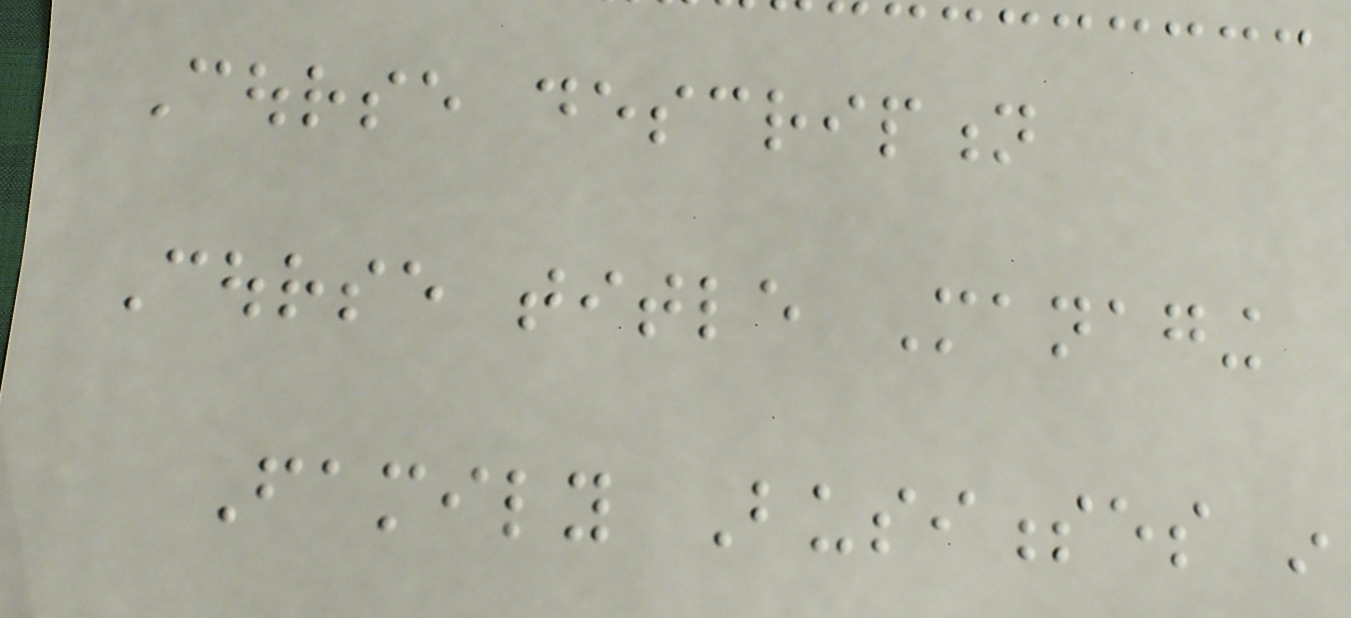Course description
Course title Managing
Family Businesses in
